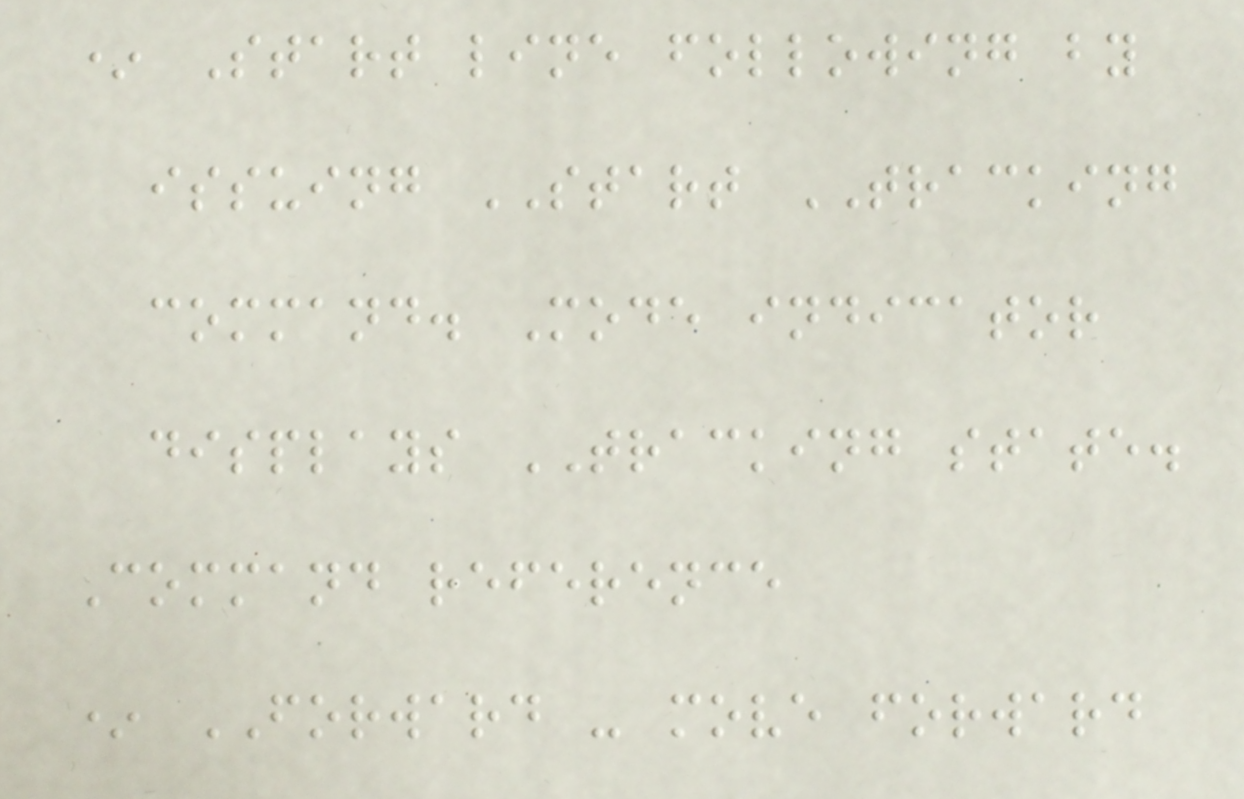* Start line following by
issuing START TRACKING
command. Mode indicator
displays TRACKING state.
Command reference
* FORWARD - move forward
